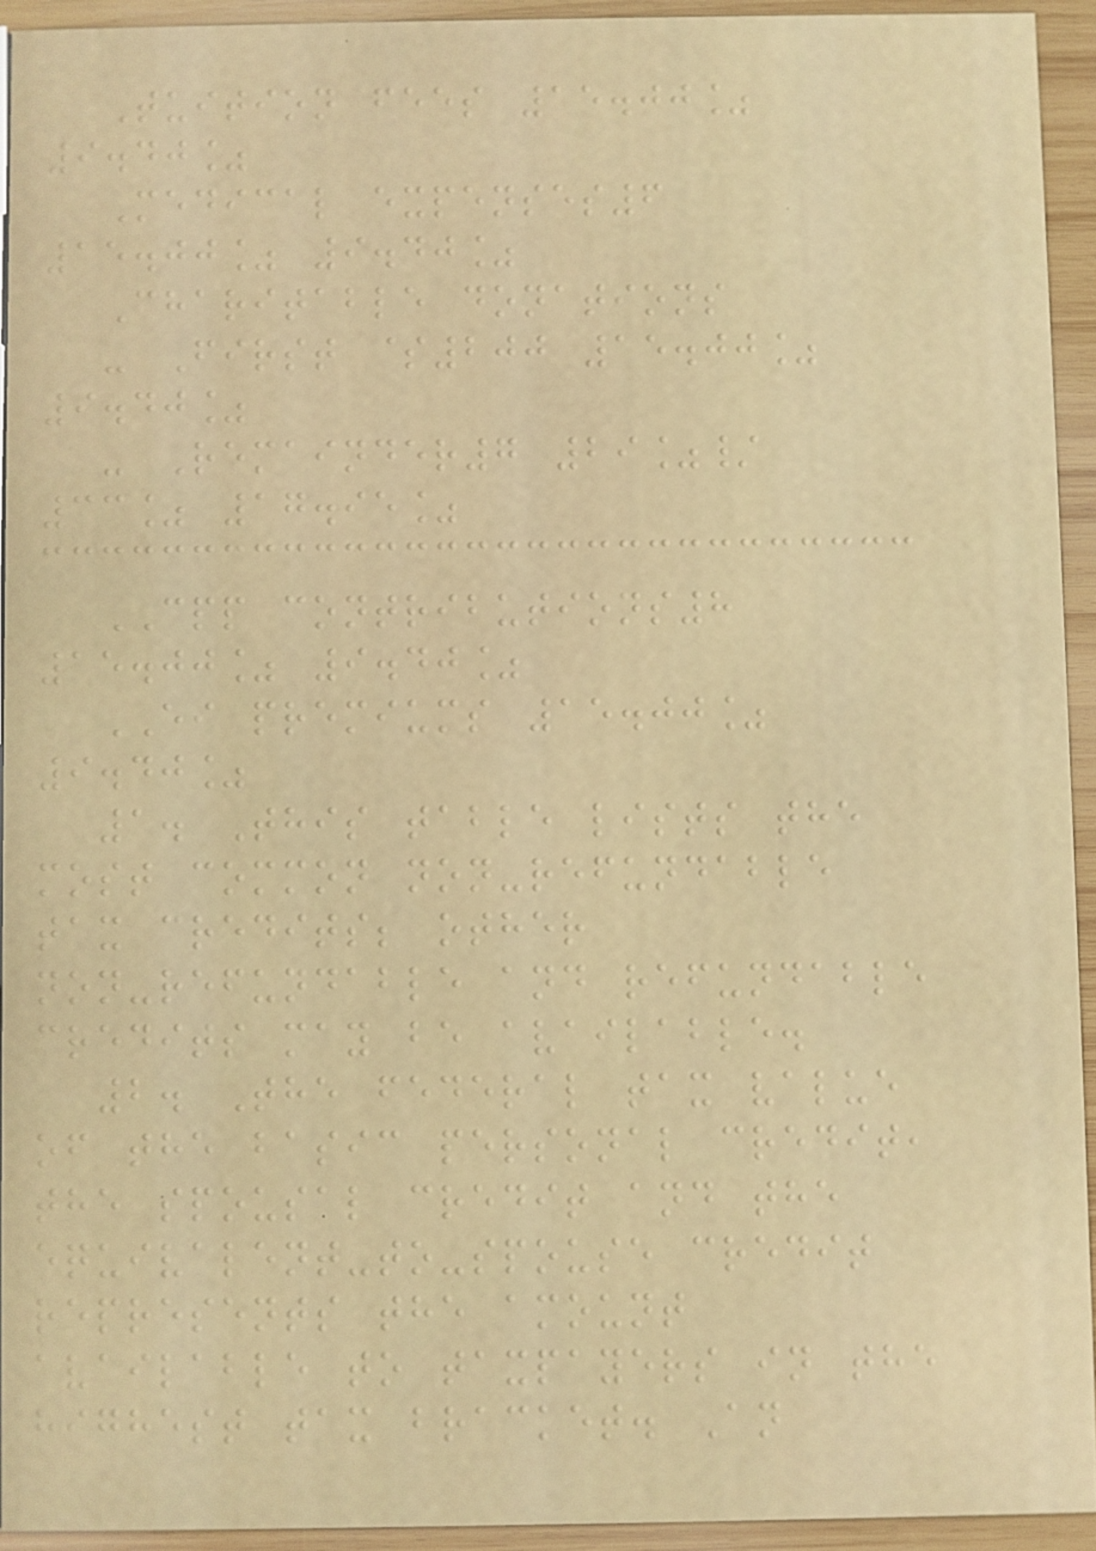Tuition fees 15.00%
9.40%
Medical expenses6
15.00% 9.40%
Charitable donations
- First $200 15.00%
9.40%
- Remainder7 29%/
33% 17.95%
CPP contributions8
15.00% 9.40%
EI premiums 15.00%
9.40%
1. This table lists the
most common non-refundable
tax credits; other
non-refundable and refundable
credits may be available.
2. The federal tax value
of the basic personal credit,
the spousal credit and the
equivalent-to-spouse credit
represents the amount
available to taxpayers in the
highest tax bracket. An
